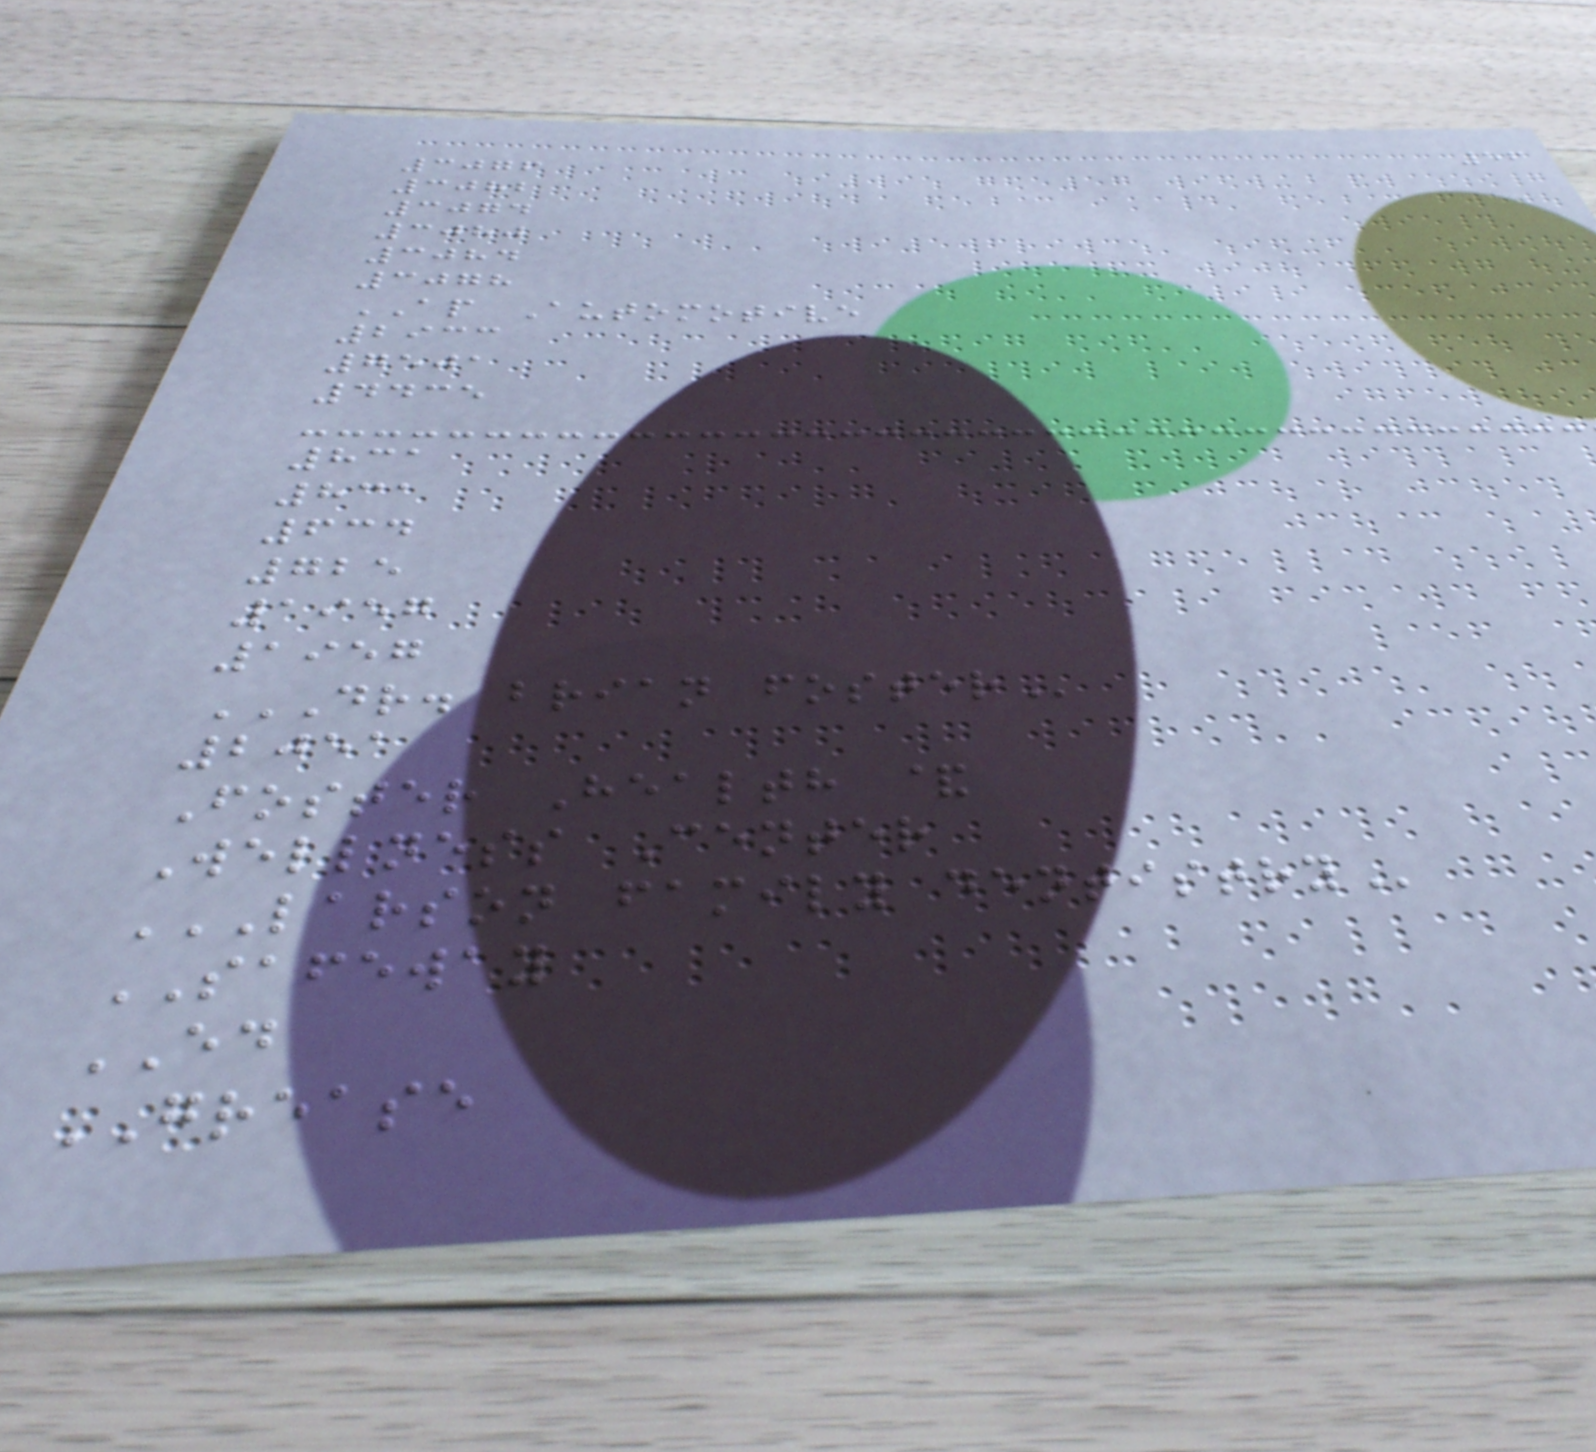56
3076
3082
3074
3080
3084
3078
AP Automotive
2933
7501
4435
831
831
634
725
1957
1957
DR. BRIAN FOSTER
2051
Foster Health &
Wellness Center
LARSON FAMILY DENTISTRY
SAFEWAY
ED
GREASE
